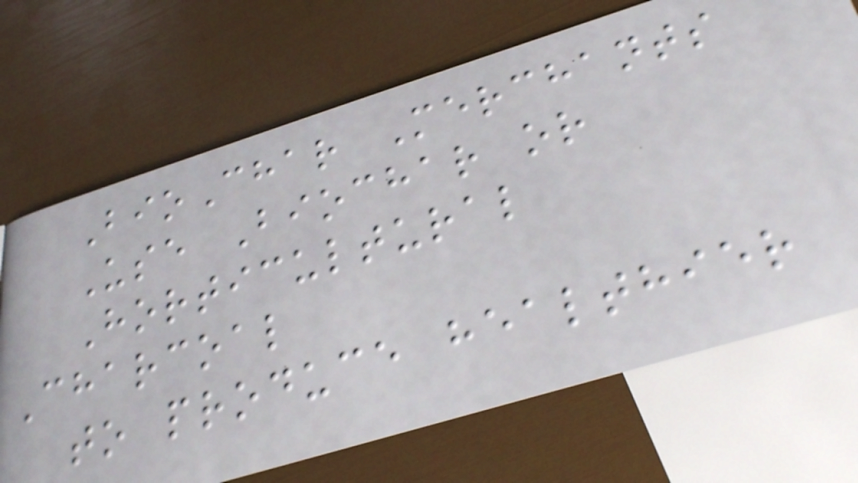BioChar Merchants
Use Biochar or
Horticultural
Charcoal
to produce healthier
